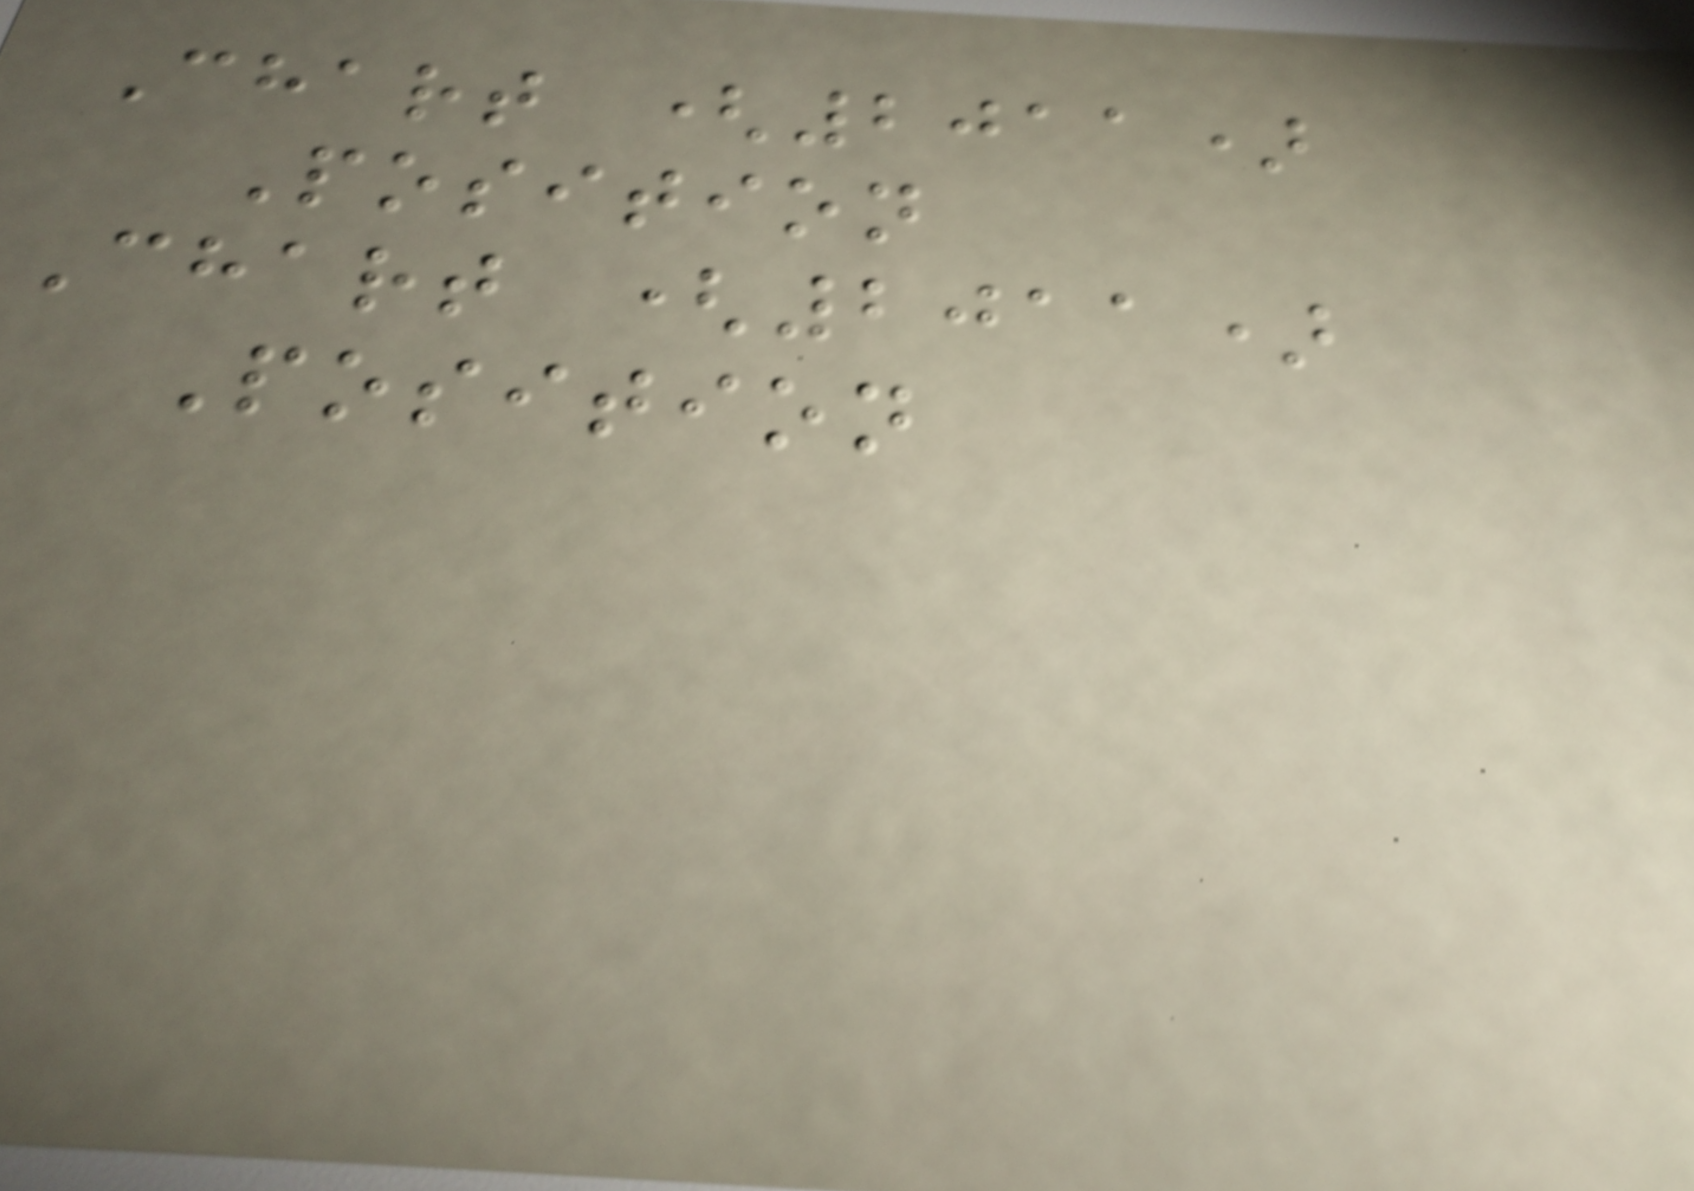Chart (2011)
Position
Chart (2011)
Position
